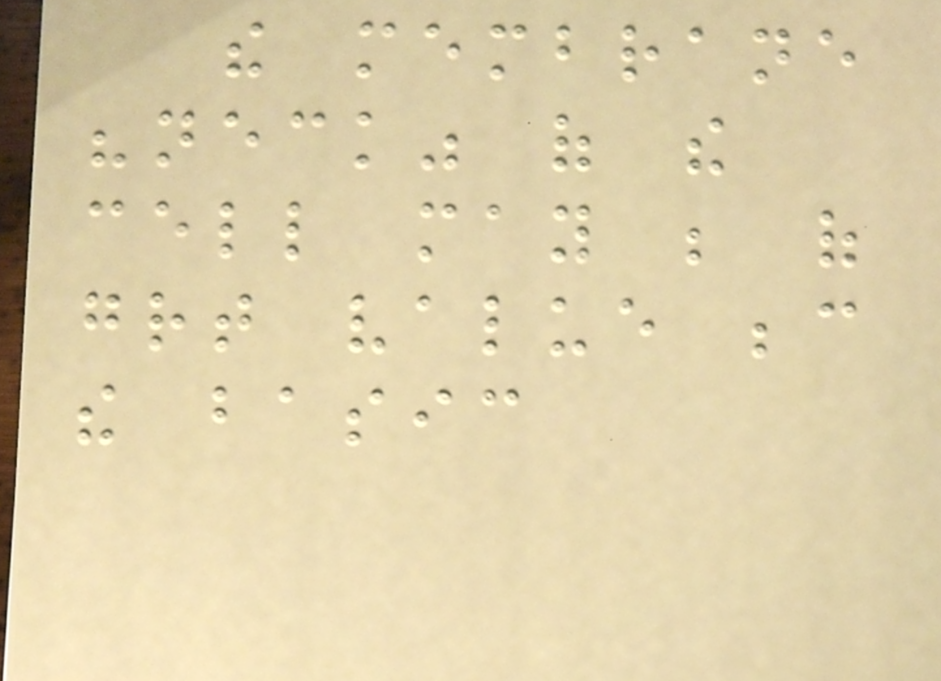the membrane
"neck" of the
cell may be of
great value because
the basic
